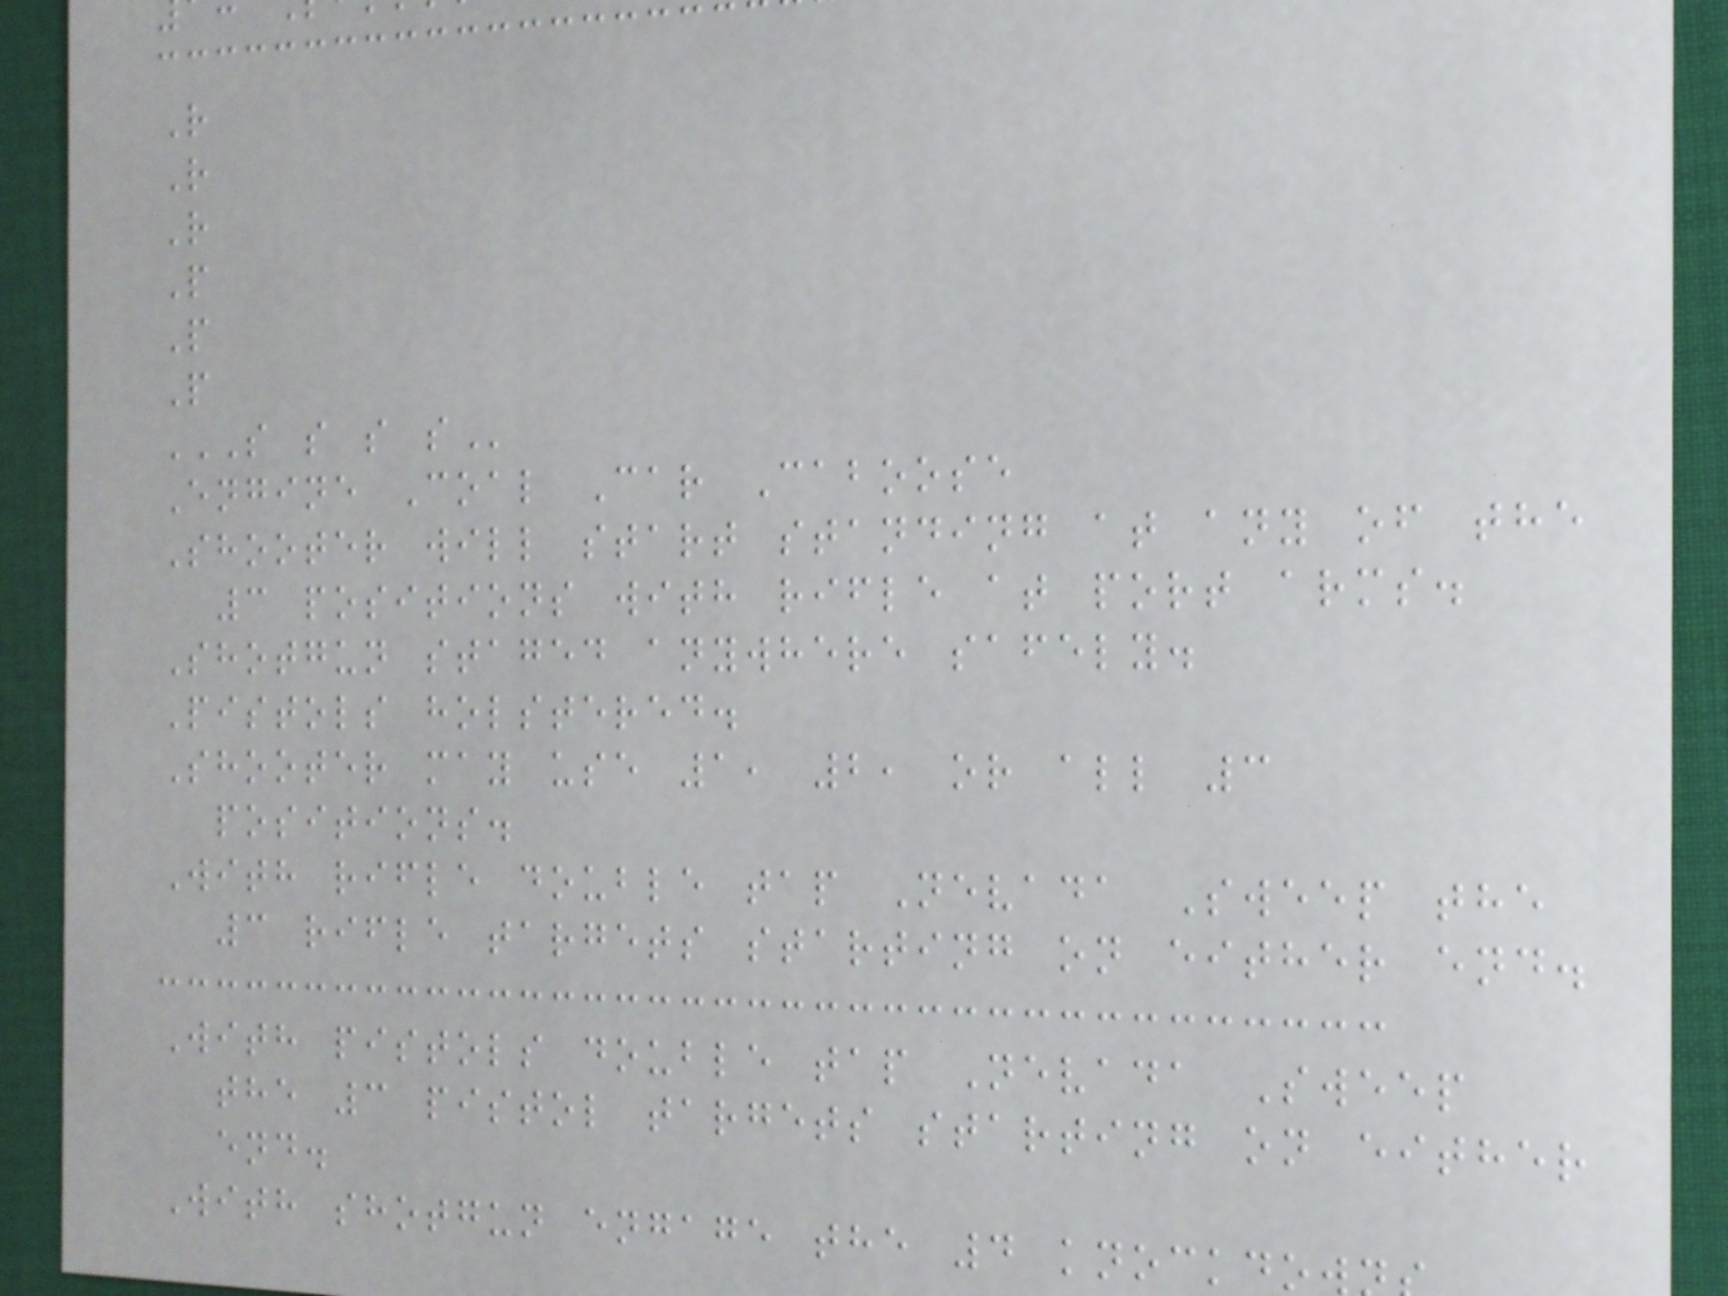R
R
R
P
P
P
S S S S
Engine Coal Car Caboose
Shooter will start standing at any of the
3 positions with rifle at port arms.
Shotgun staged anywhere safely.
Pistols holstered.
Shooter may use 1, 2, or all 3
positions.
With rifle double tap Nevada Sweep the
3 rifle targets starting on either end.
With pistols double tap Nevada Sweep
the 3 pistol targets starting on either
end.
With shotgun engage the 4 knockdo
